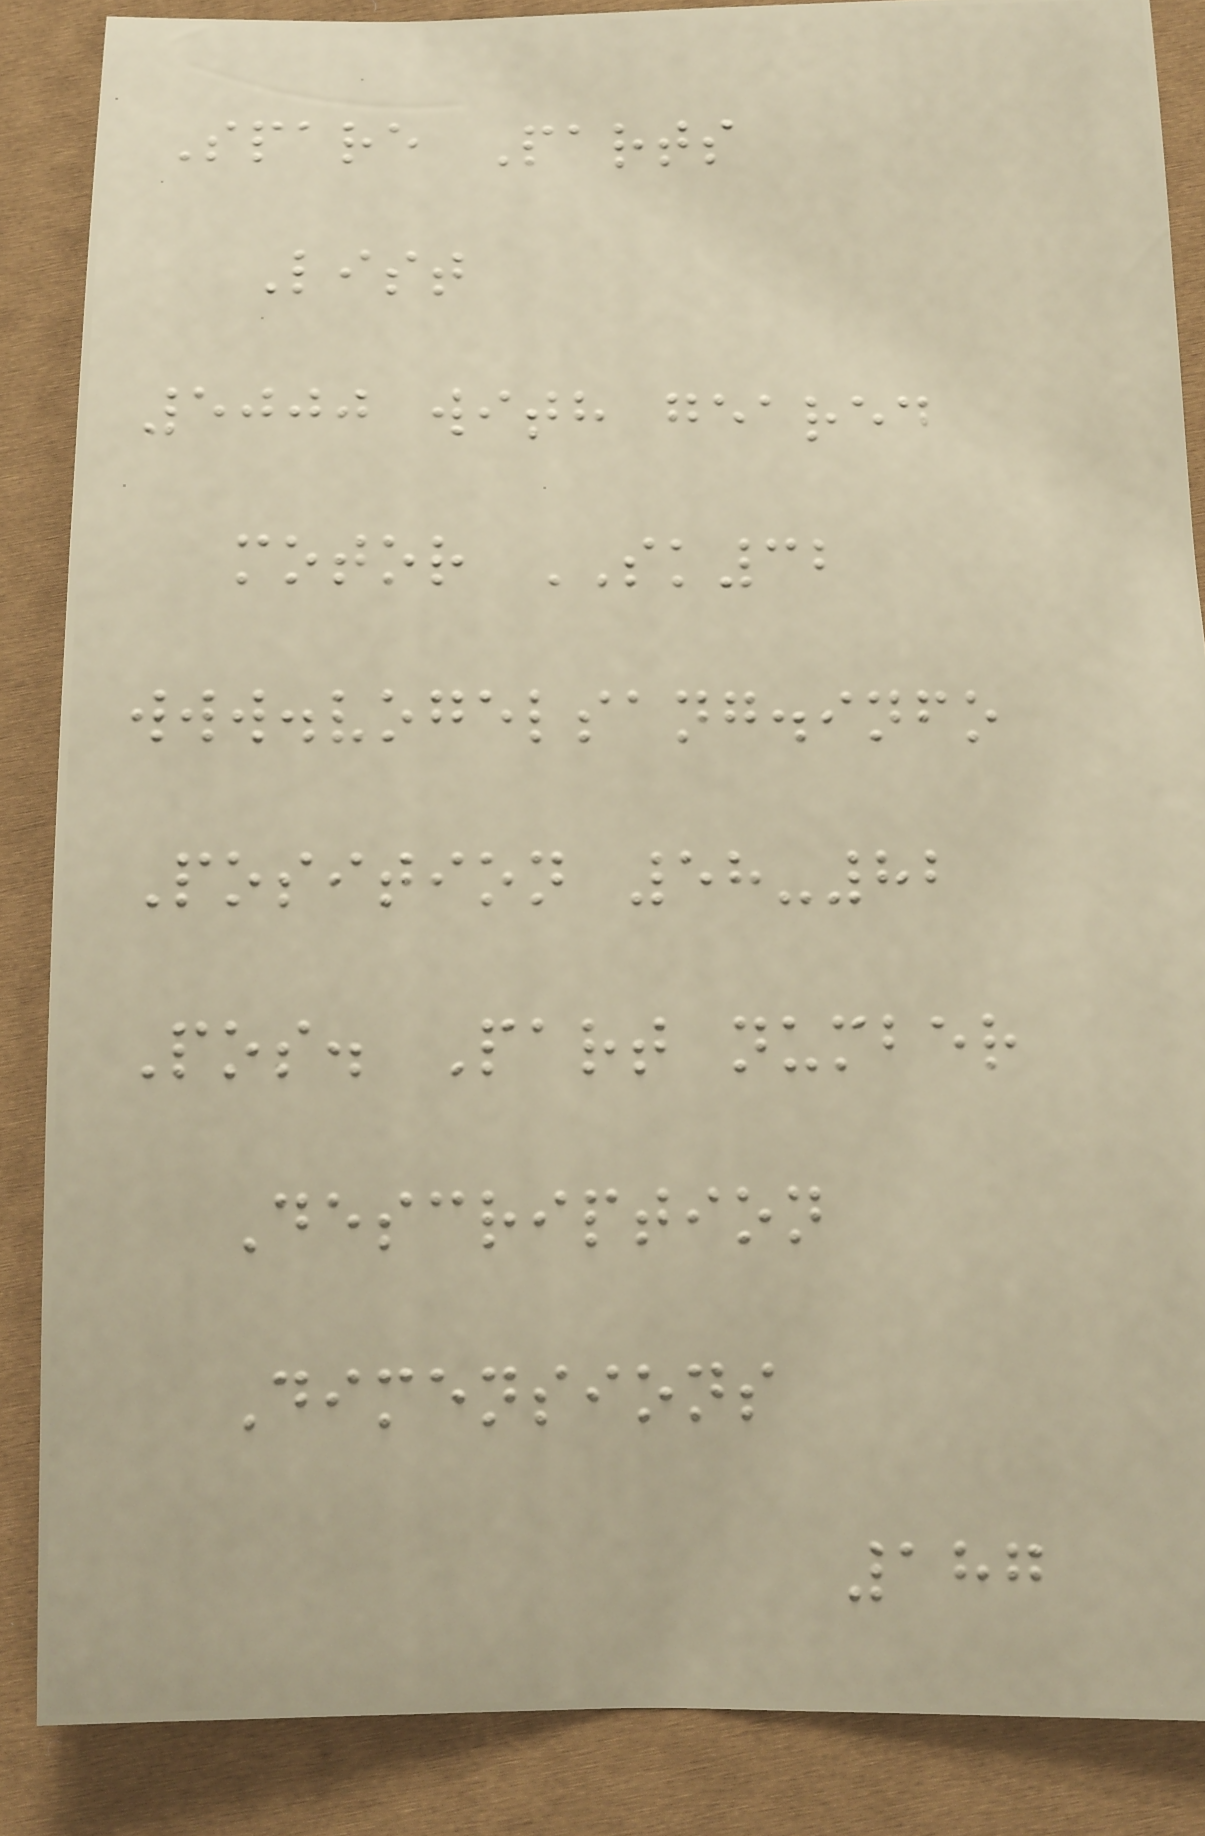Spare Parts
List
5000 with geared
motor SK32
www.vogelsang.info
Position 58-82
Pos. Part number
Description
Dimensions
187
